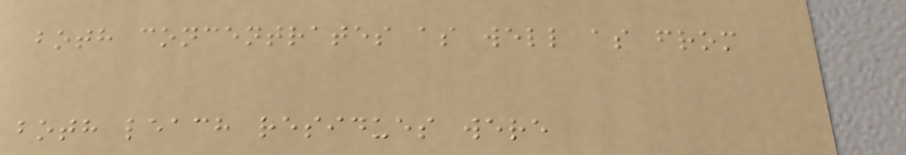both concentrates as well as from
both leach residues were
